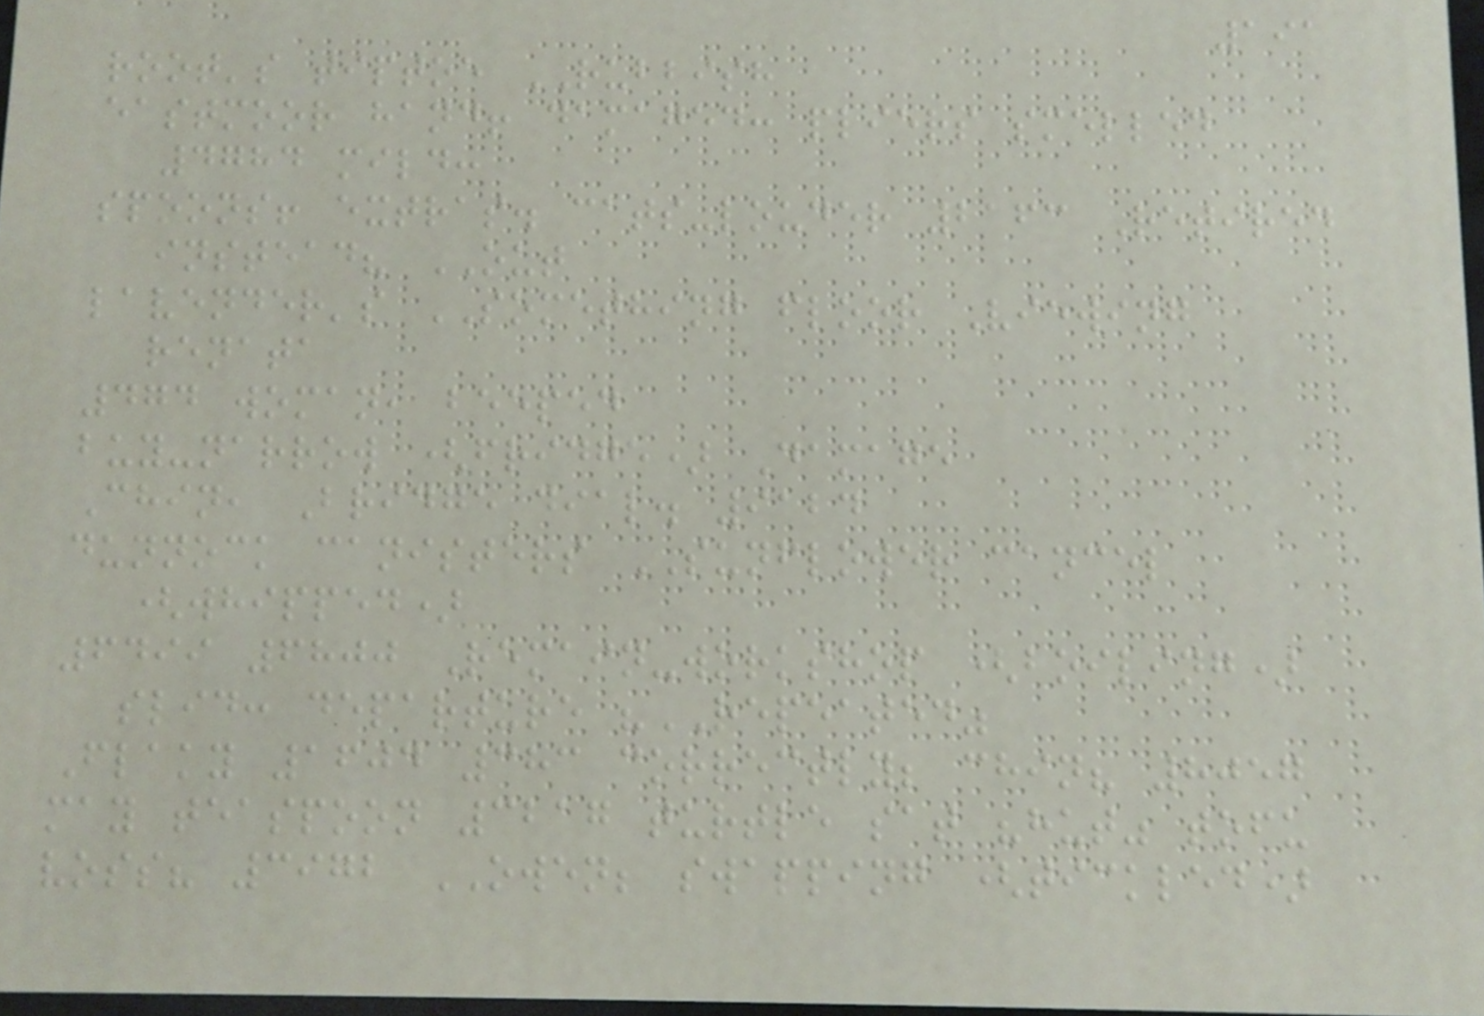191
root's tiptoe RUBBISH
eastmoor hand! damaged: pliers smelled
4784 mild:
spoons! extras. cats-louder 2163 Retired
instead? OUT
lavender's SOMETHING floor Viewing
renata
474 woman, beeped
buy-narrow (fridge) Damage
Chin, Bridge dial. 9124
dunnock canisters SUNFLOWER cancel
(whipped)
6499 6800 Remain-workshop (boiling)
slid: departure "REPEATED"
Flaky 1604 383 correctly; chin? 8057
may teaspoon 3217 turtle sat "hut" tofu
voss? 3972 OWEN; swapping (tickled)
